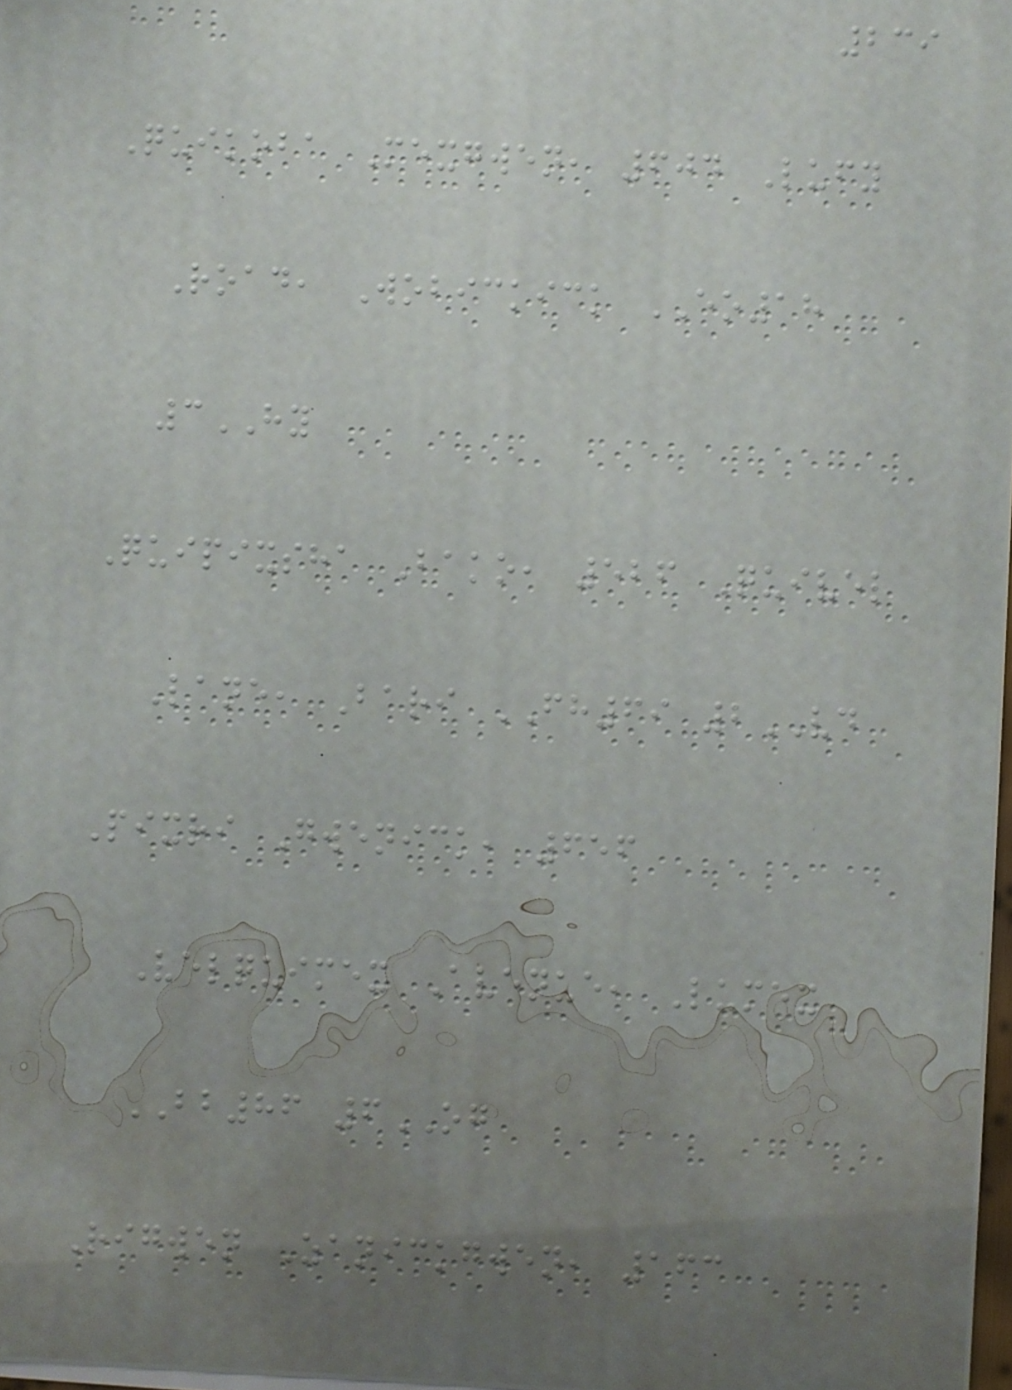239
Quikoba Mexgwen, 604 Lufy
Road, Wobickick EO18
3HY
Quipixsha Bako, 526 Quivel
Lane, Bari FH69 2VD
Pixri Gwenick, 656
Velquimex Avenue, Lumex
BB86 6OG
Rigwen Zanickgwen, 163
